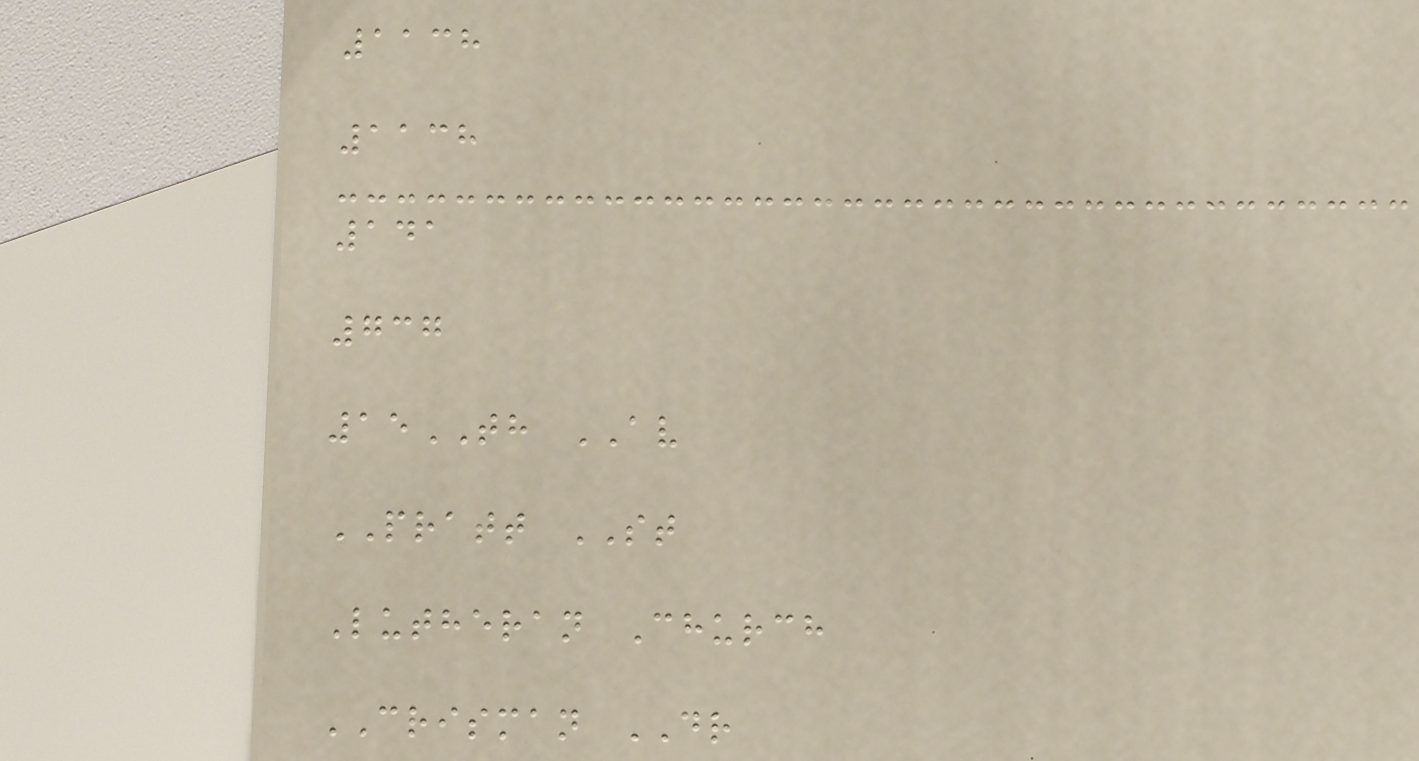1138
1138
141
737
15TH AV
PRATT ST
Lutheran Church
CRISMAN DR
